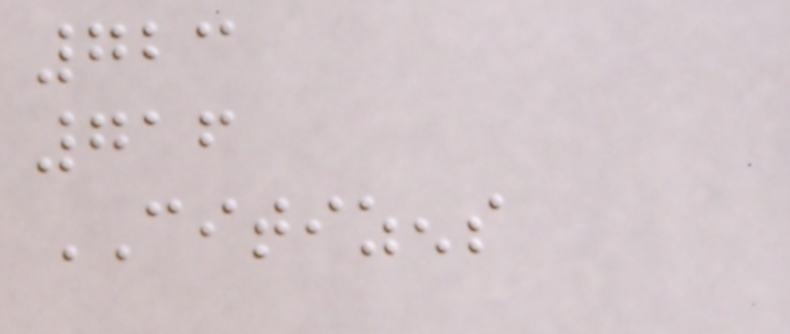723
716
CITIZENS
